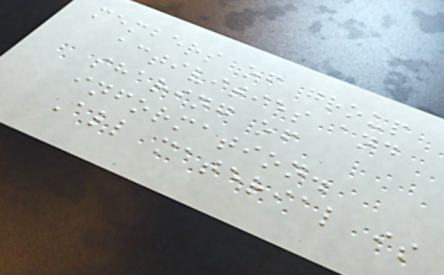members of group
activities and
sharing of
information.
All material is
